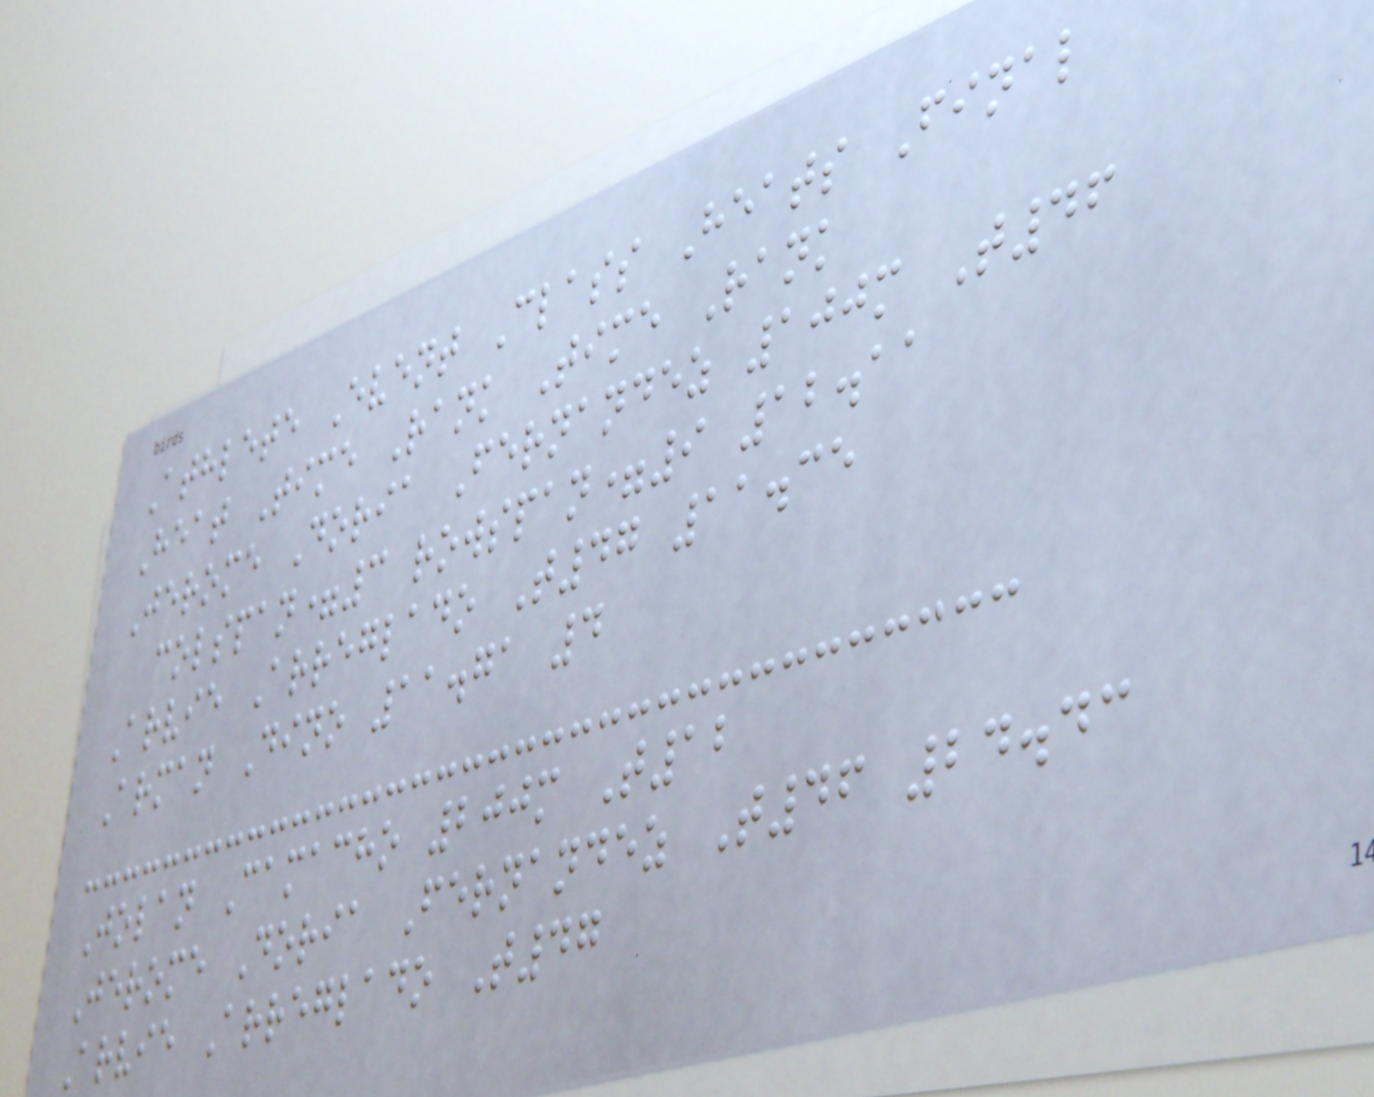Athlete Event Class Heats Final
Heat Time Rank Time Rank
Jerome Doria Fernandez 100m T46
colspan=3 rowspan=9 12.11
Arvie Arreglado T47 11.35
Arman Dino 11.71 4
Jolan Camacho 200m T12
Jerome Doria Fernandez T46 24.43
Arvie Arreglado T47
